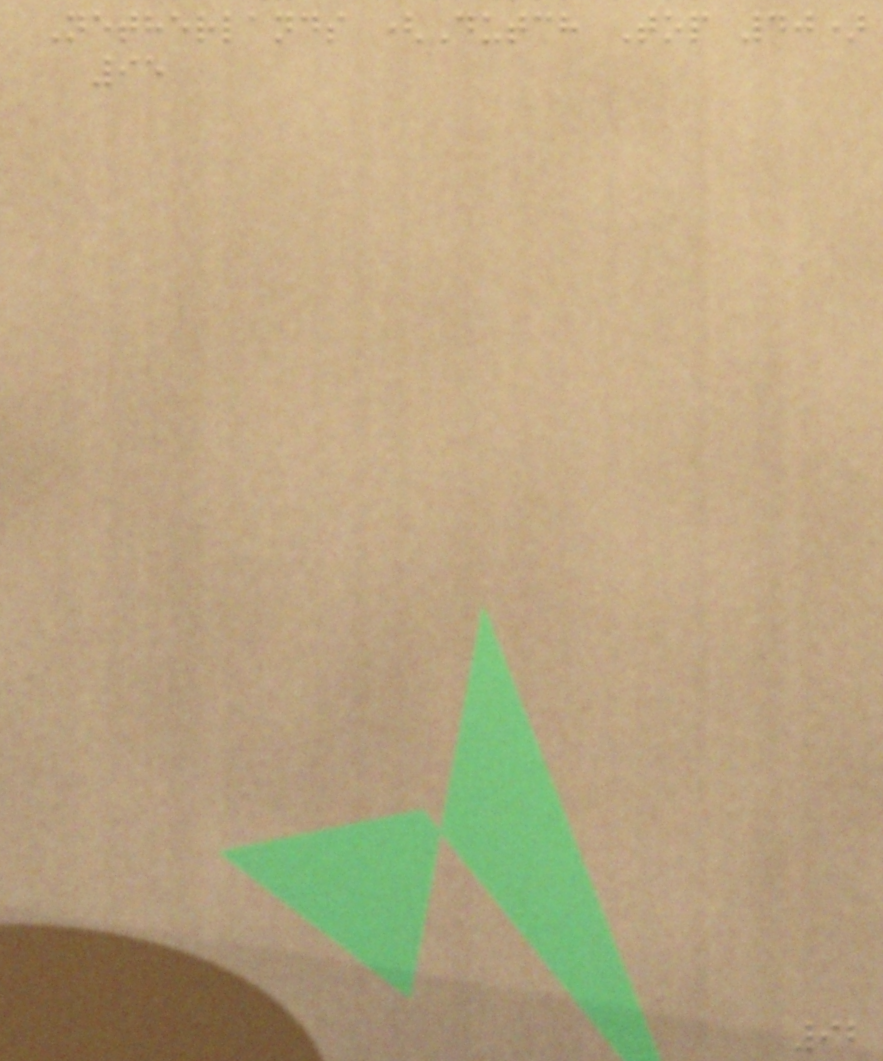Netherlands (Dutch Top 40)
95
92
